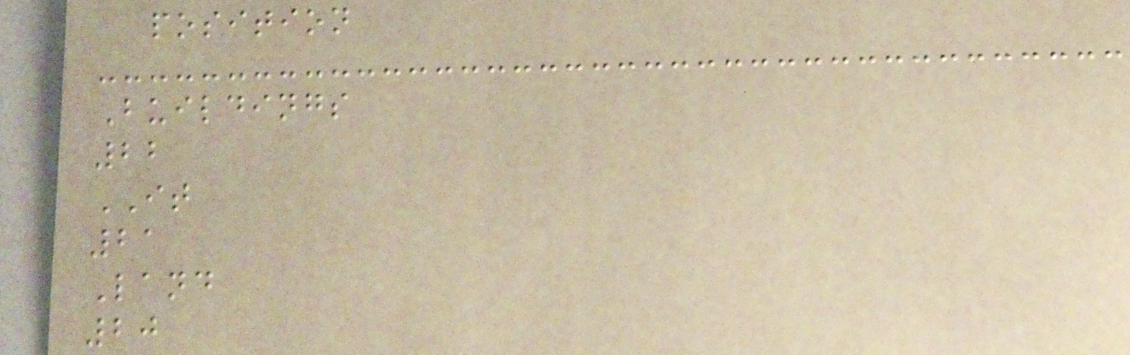position
Buildings
22
IT
21
Land
20
